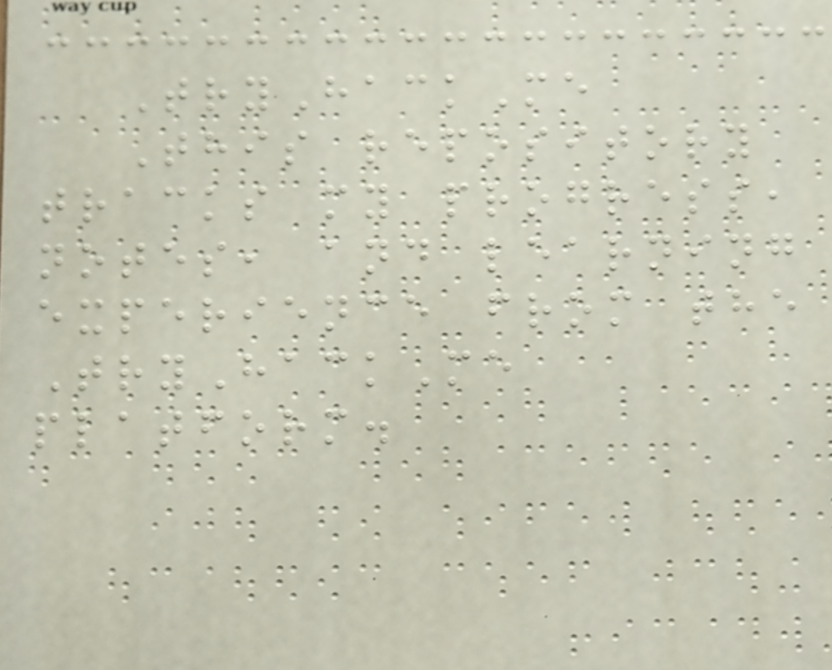TryHackMe
This repository
tracks my progress,
notes, and learning
experience from the
TryHackMe
platform.
